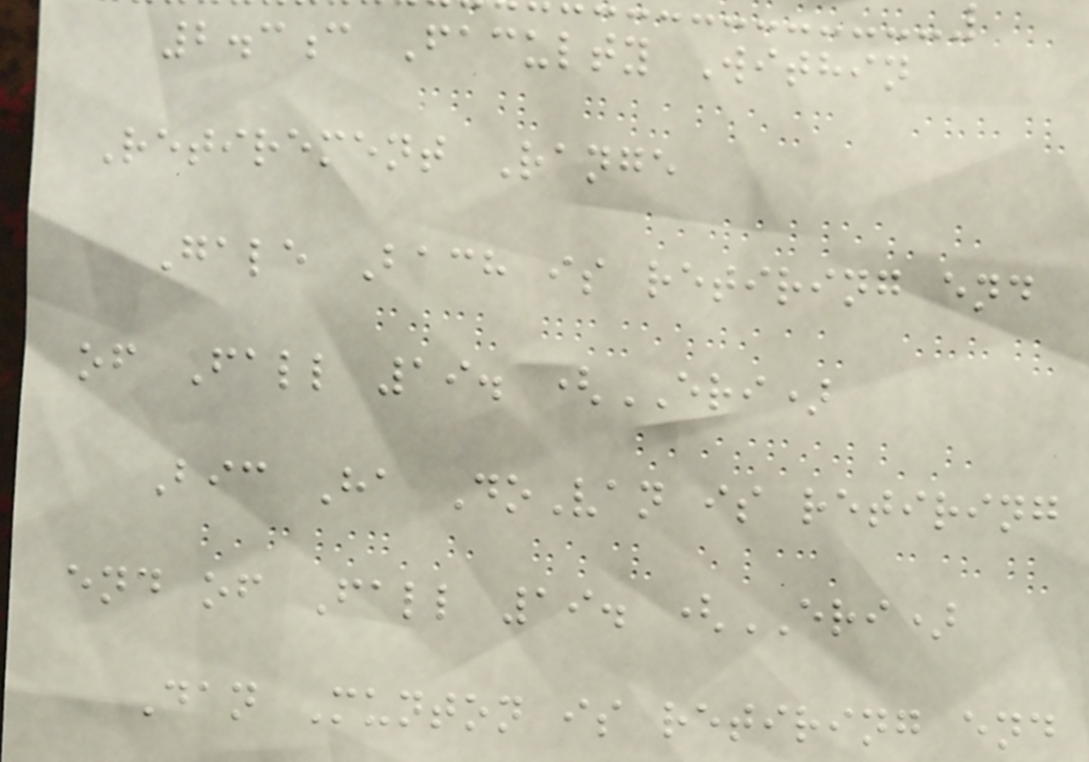2.3c Faculty Within
Retirement Range
Gale Bach is retiring end
of Fall 19. (ERI)
Bic Ha DoVan is retiring
end of Fall 19. (ERI)
Dan Munton is retiring end
